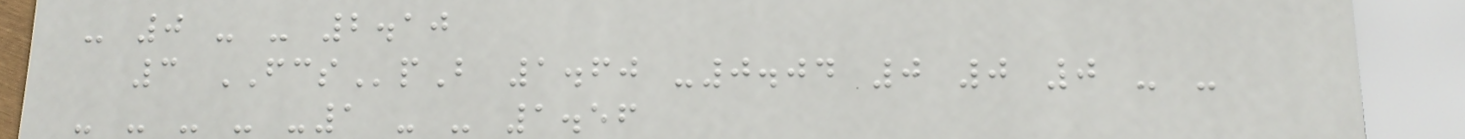- 0 - - 2.10
3 FCSpB 1.60 -0.04 0 0 0 - -
- - - - -1 - - 1.56
